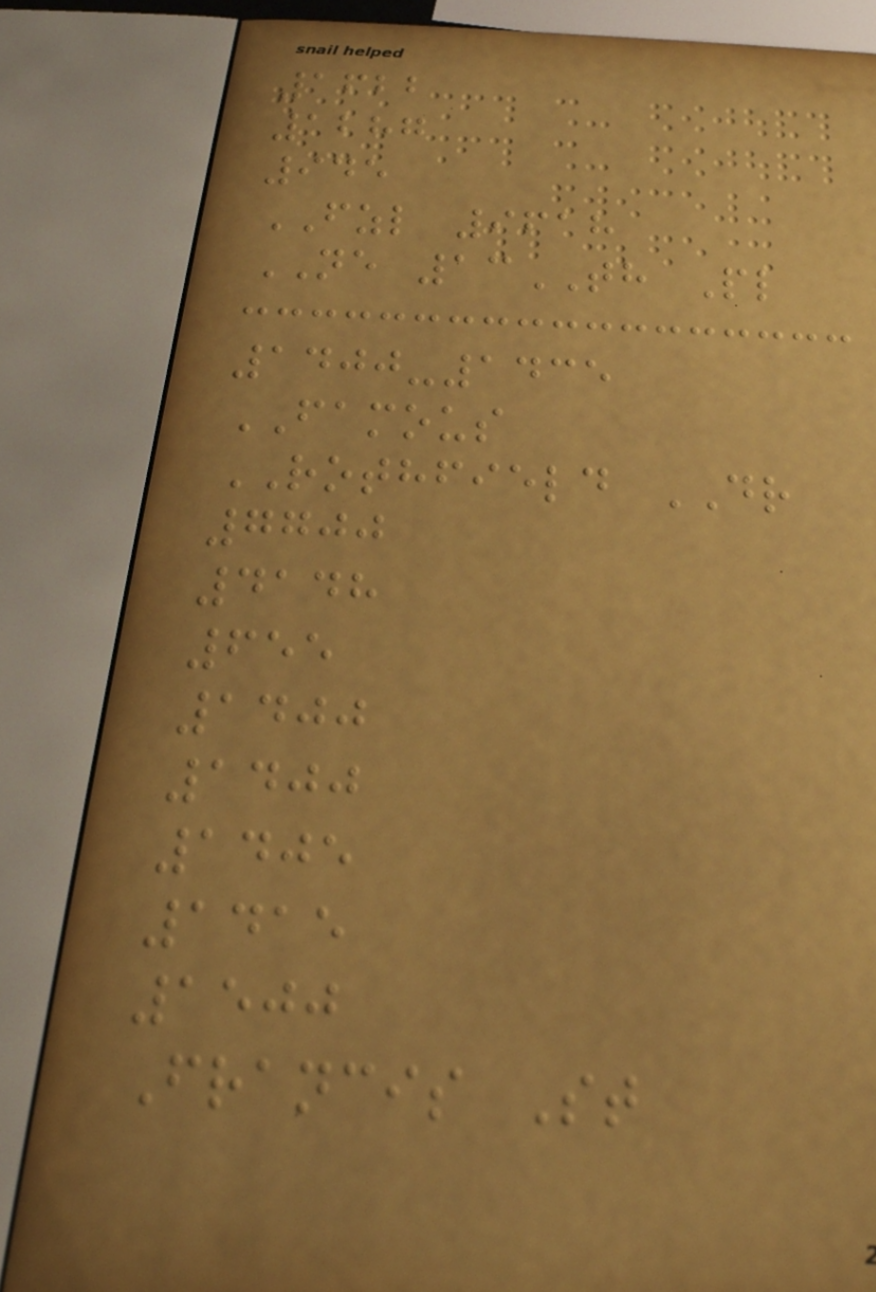1622
1287
945
FZL 9618
NE 13TH Pl
1400-1435
FAMOUS
ROTHFIELD DR
7700
4148
655
1400
1400
1405
1415
1500
Francis St
